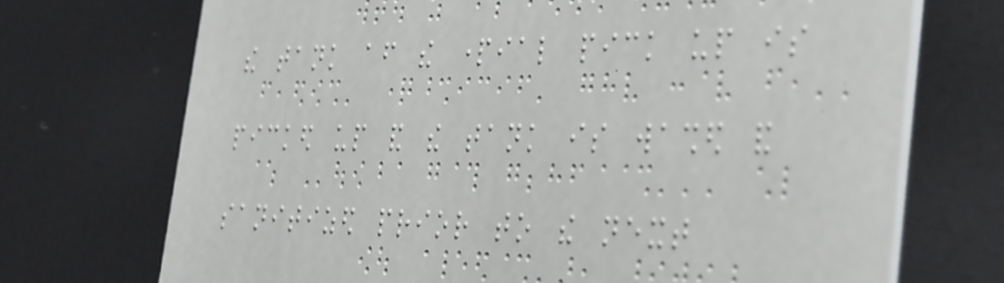the tank after the partial pick up is
picked up and the tank is washed and
sanitized prior to the next
